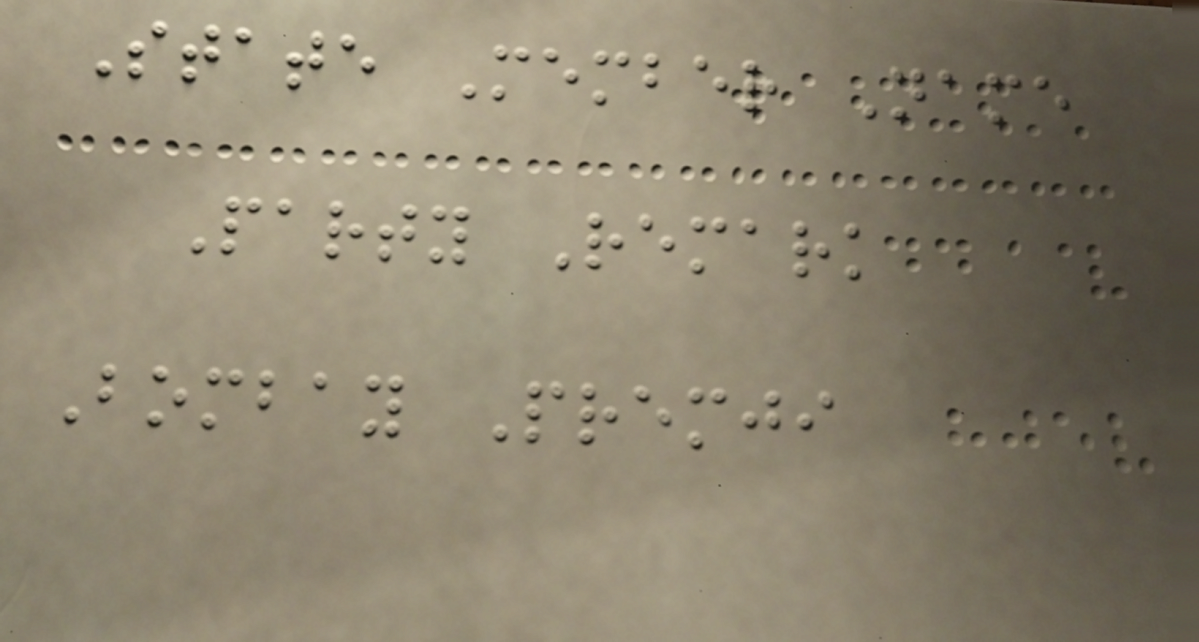State Member Name
Party Remark
Bombay Premji
